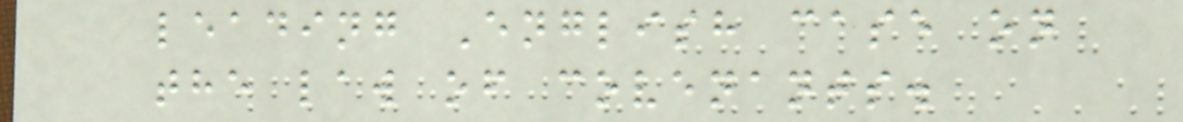leading English case on
the law of covenants.
